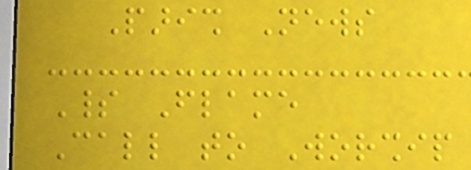Parish News
Spirit Flame
Call to Worship
